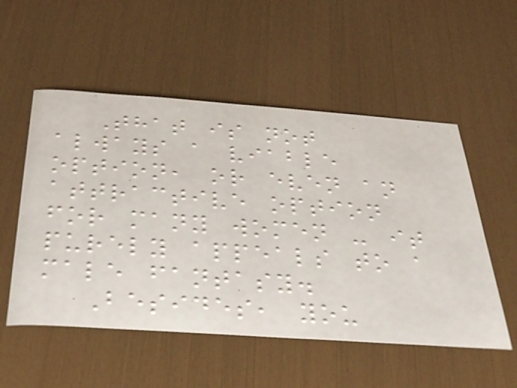That is not
always a viable
option, or even an
attractive option
for many women - it
purely appeals to a
male fantasy.
Besides, you
